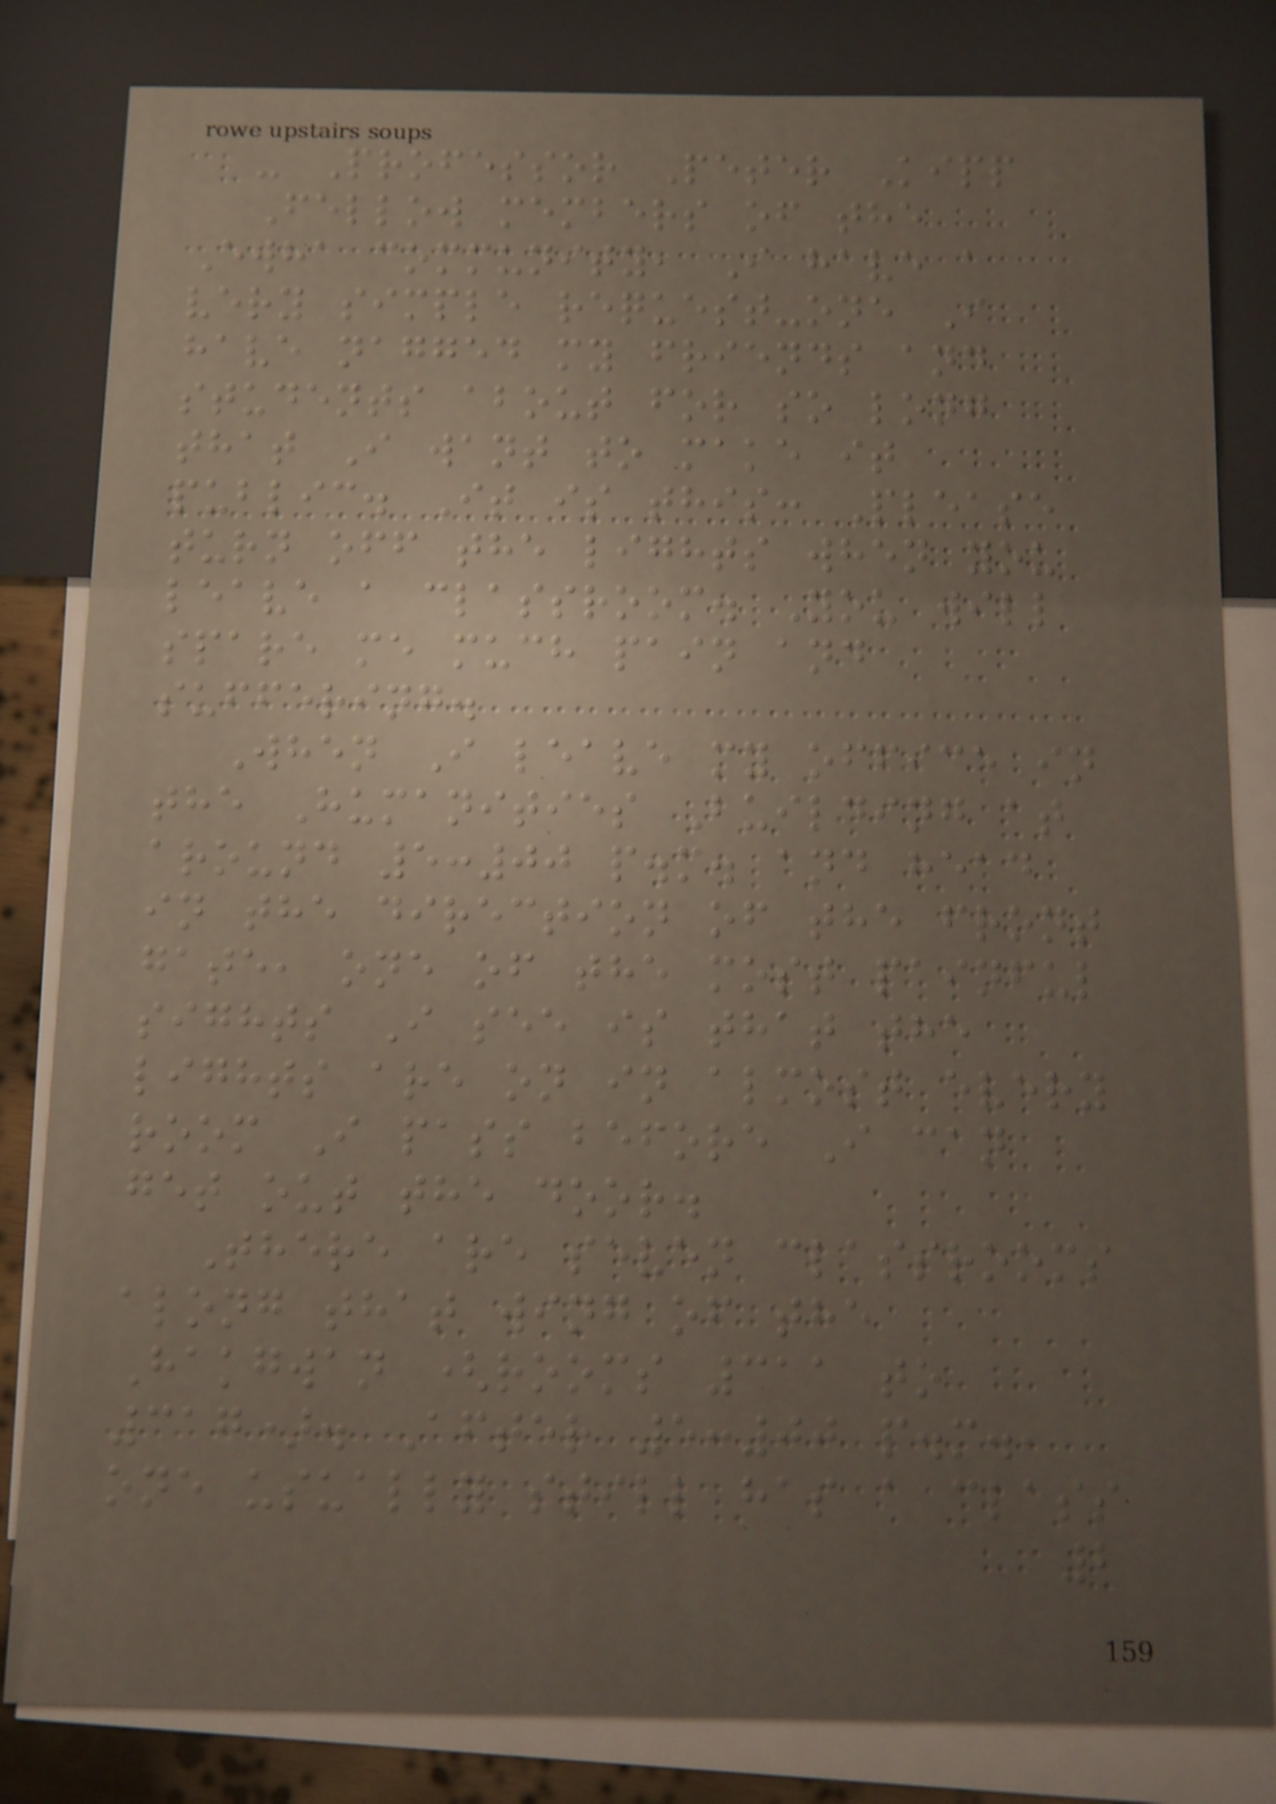- Professor Peter Kipp
Fellow members of the
Ewha community, I have a
very simple request-one I
have nagged my friends and
students about for so long
that I want to make it
public. It is this: Please
turn off the lights when you
leave a classroom. You will
spare me much pain and
suffering.
When I leave my office in
the Humanities Building at
around 5:00 p.m. and head
in the direction of the front
gate, one of the most painful
sights I see is that the
lights are on in almost every
room I pass before I can
get out the door.
There are seven classrooms
along that wing of the
Hakgwan (rooms 311 to
317). After 5:00 p.m.,
one usually still has a class
2
